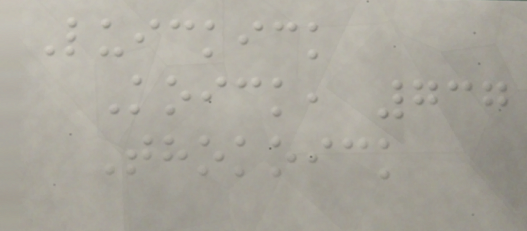Luickick
Koick, 737
Thokoick
